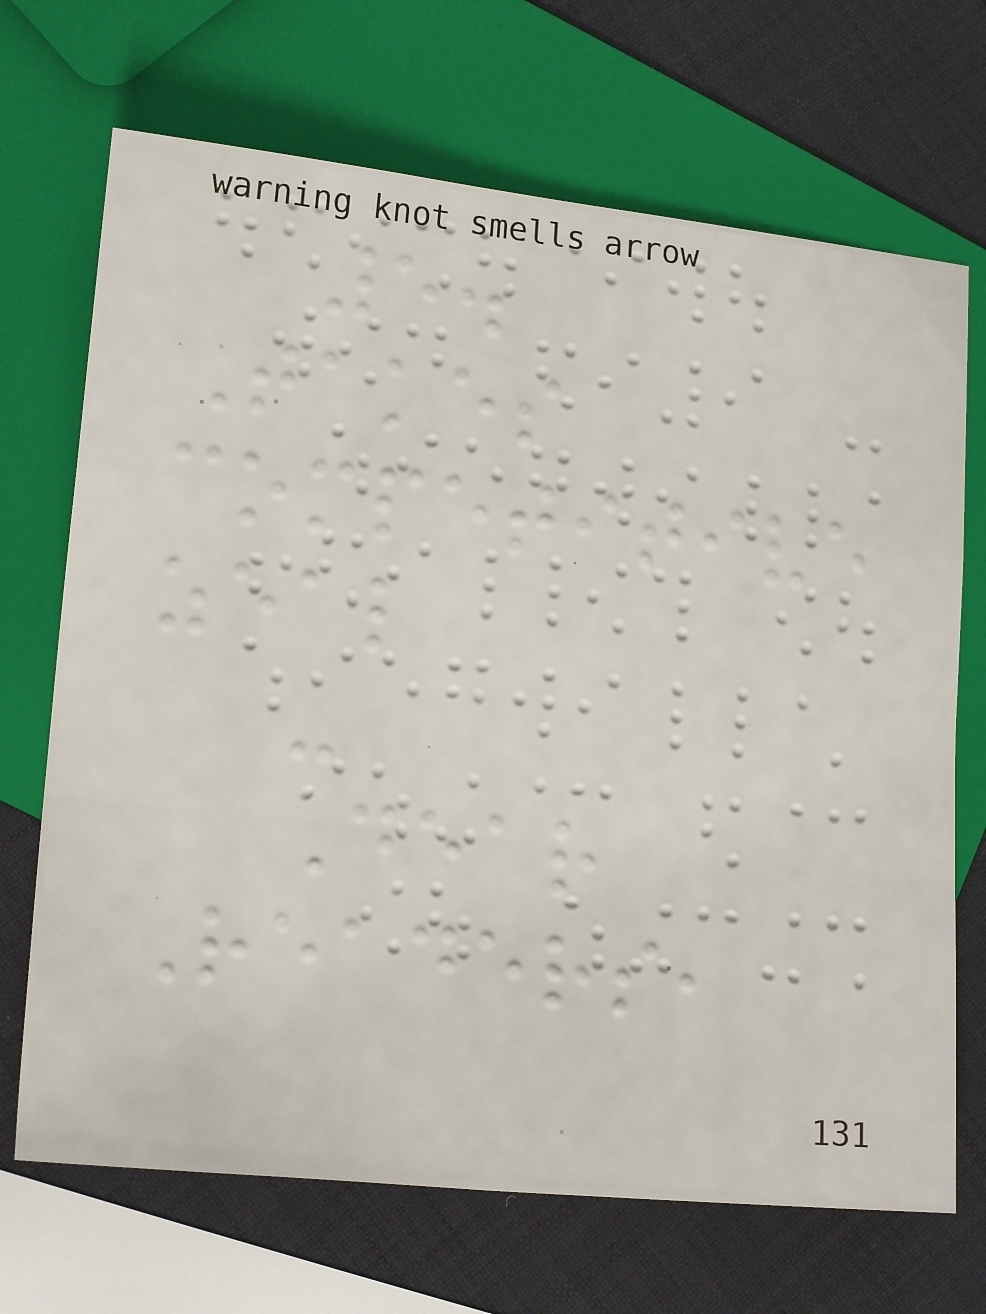5.
Takes
competitive
zeal
-
Dear
Readers,
